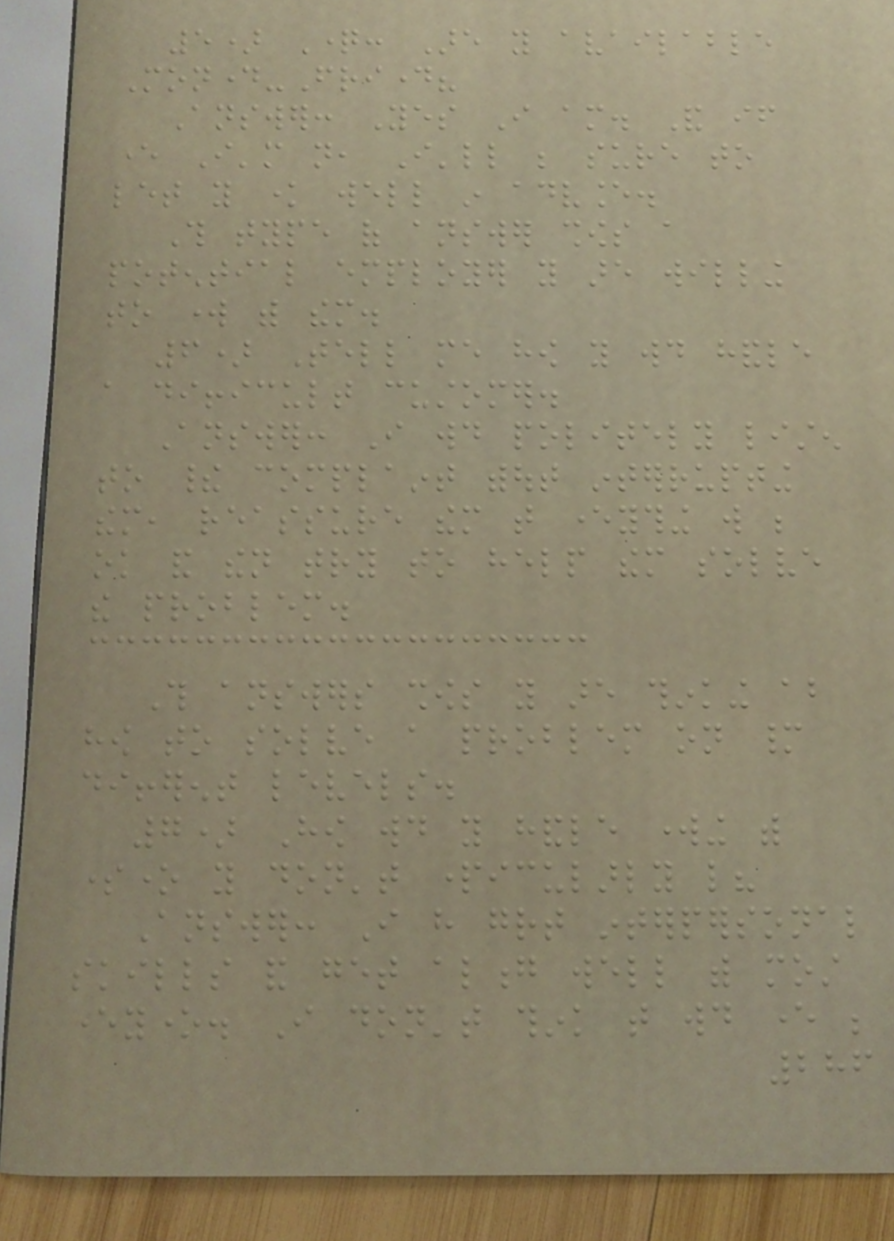5) Question: Are you available
Monday-Friday?
Answer: Yes I am. And if
ever I'm not, I'll be sure to
let you know well in advance.
This type of answer shows a
potential employer you are willing
to work with them.
6) Tell me how you would handle
a difficult customer.
Answer: I would politely listen
to their complaint without interrupting
them, reassure them that everything will be
ok and then try to help them solve
the problem.
This answers shows you are thinking about
how to solve a problem on many
different levels.
7) How would you handle working with
someone you don't particularly like?
Answer: I have great interpersonal
skills and get along well with most
everyone. I don't think that would ever be
286
